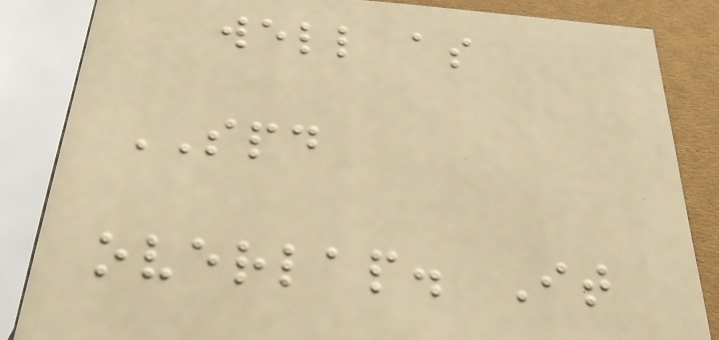well as
SPD
overlap. It
